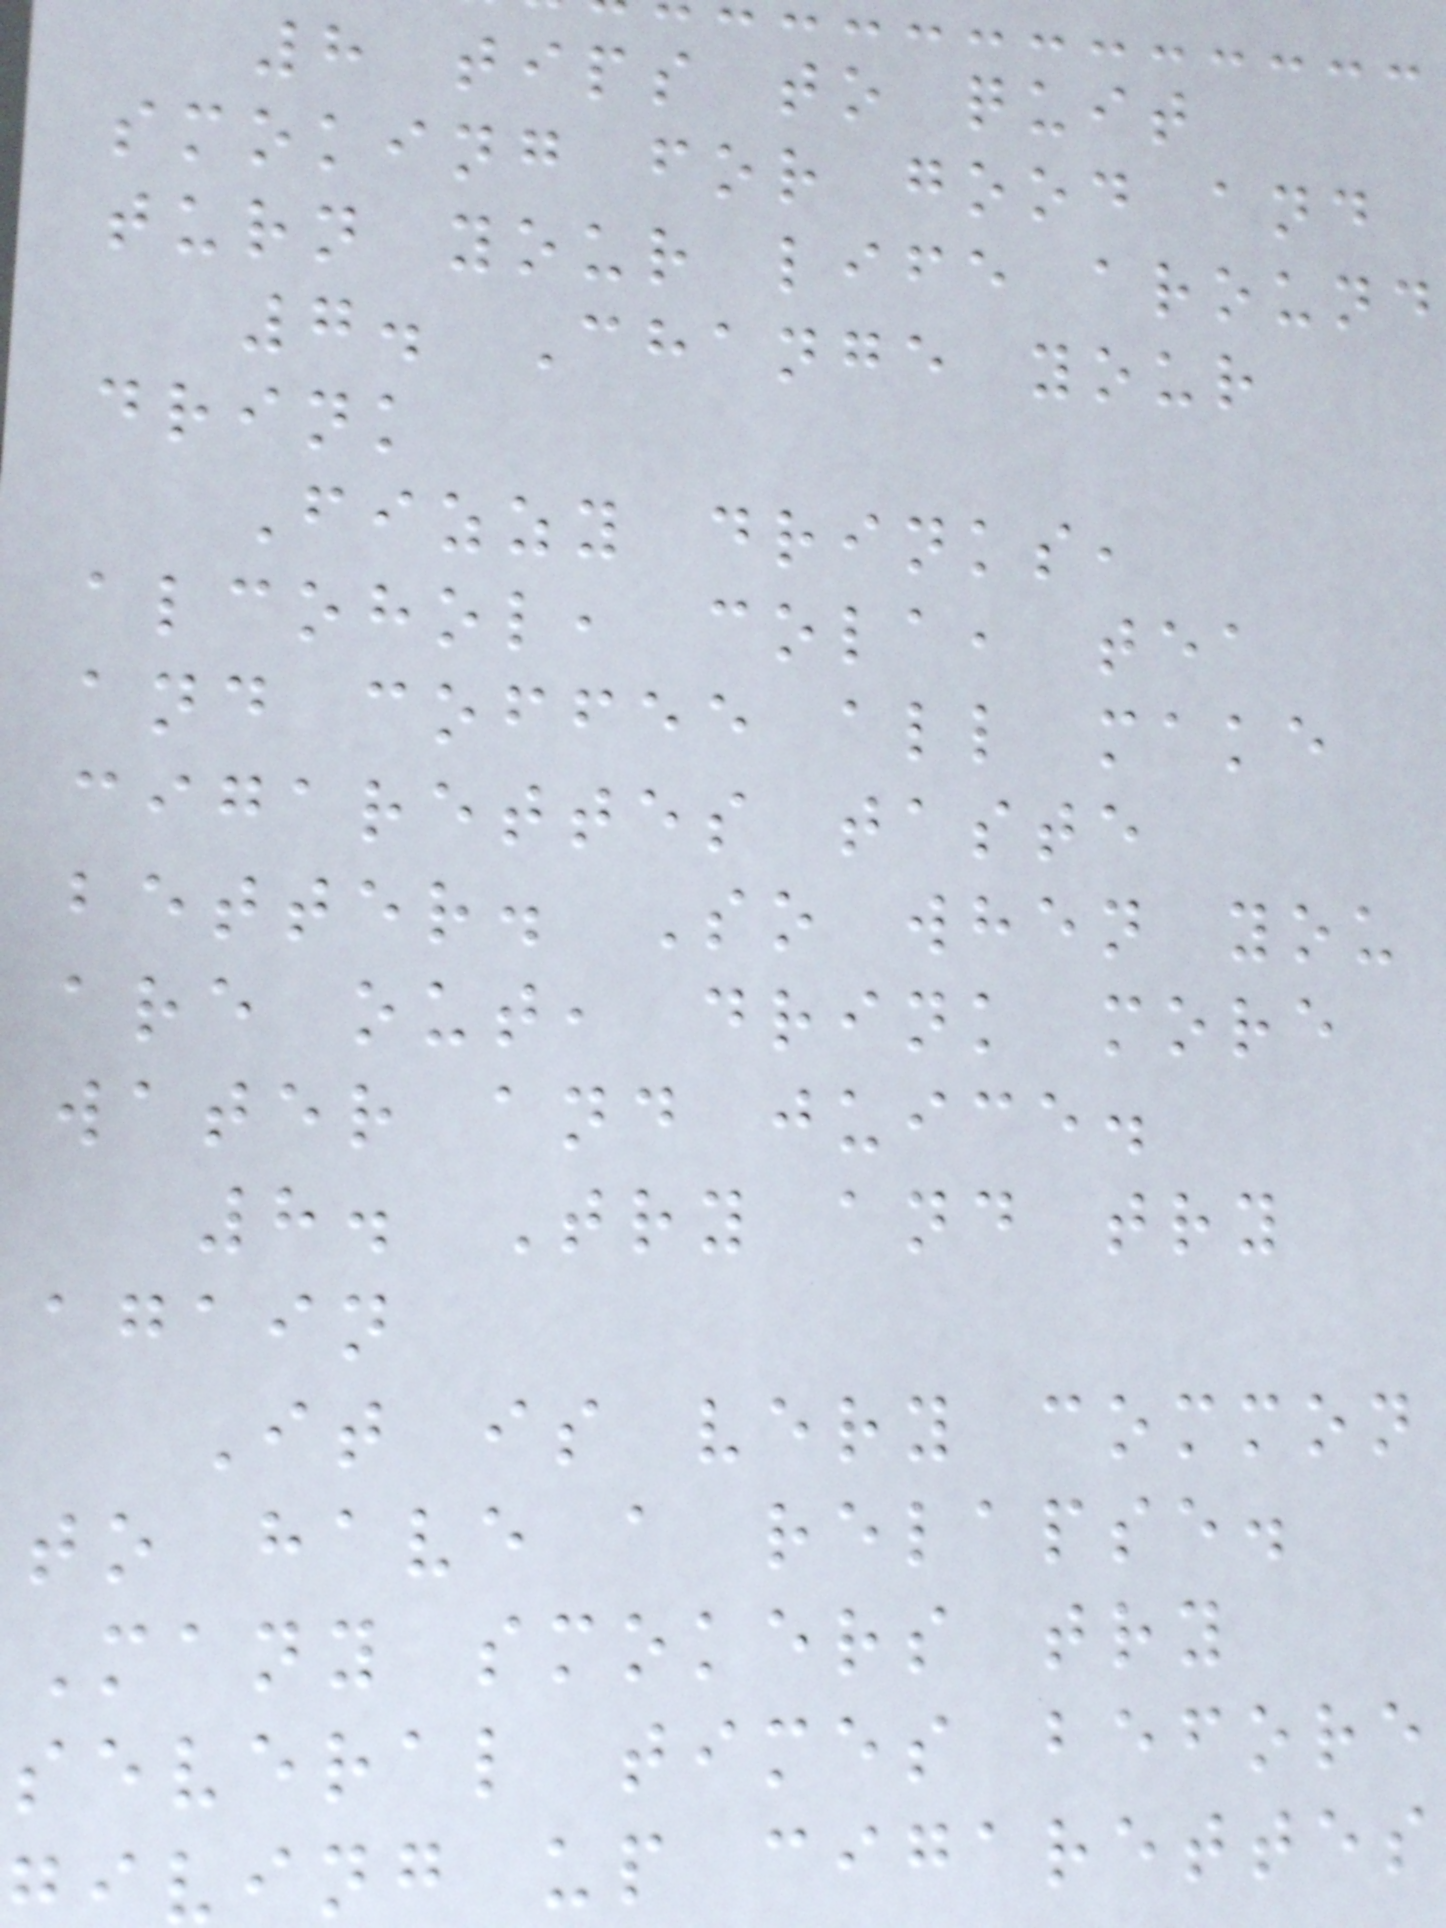8 tips to quit
smoking for good and
turn your life around
7. Change your
drink
Fizzy drinks,
alcohol, cola, tea
and coffee all make
cigarettes taste
better. So when you
are out, drink more
water and juice.
8. Try and try
again
It is very common
to have a relapse.
Many smokers try
several times before
iving up cigarettes
